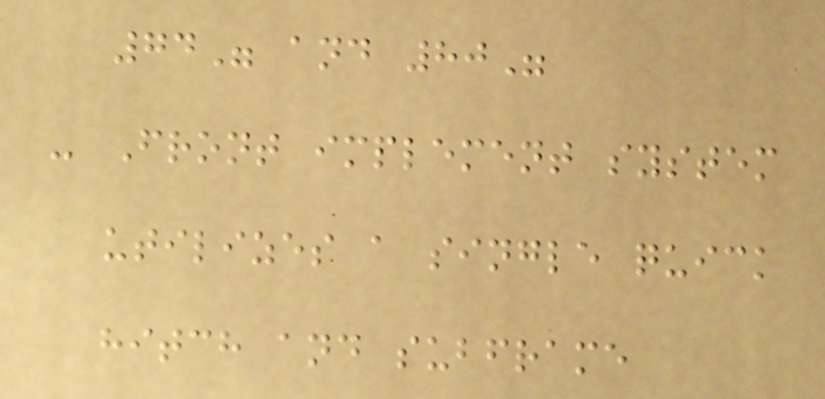74" and 80"
- Front implement system
utilizes a single quick
hitch and subframe
